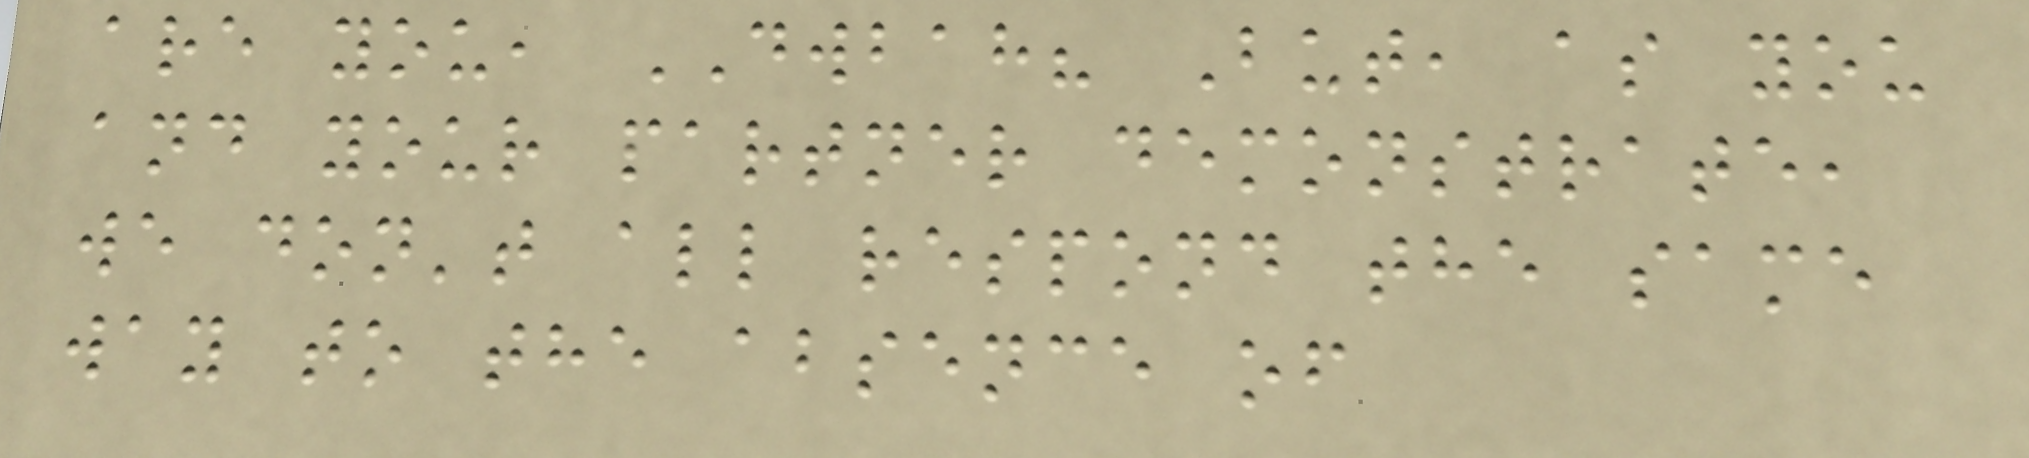are you, DWBAH? But, as you
and your partner demonstrate,
we don't all respond the same
way to the absence of
